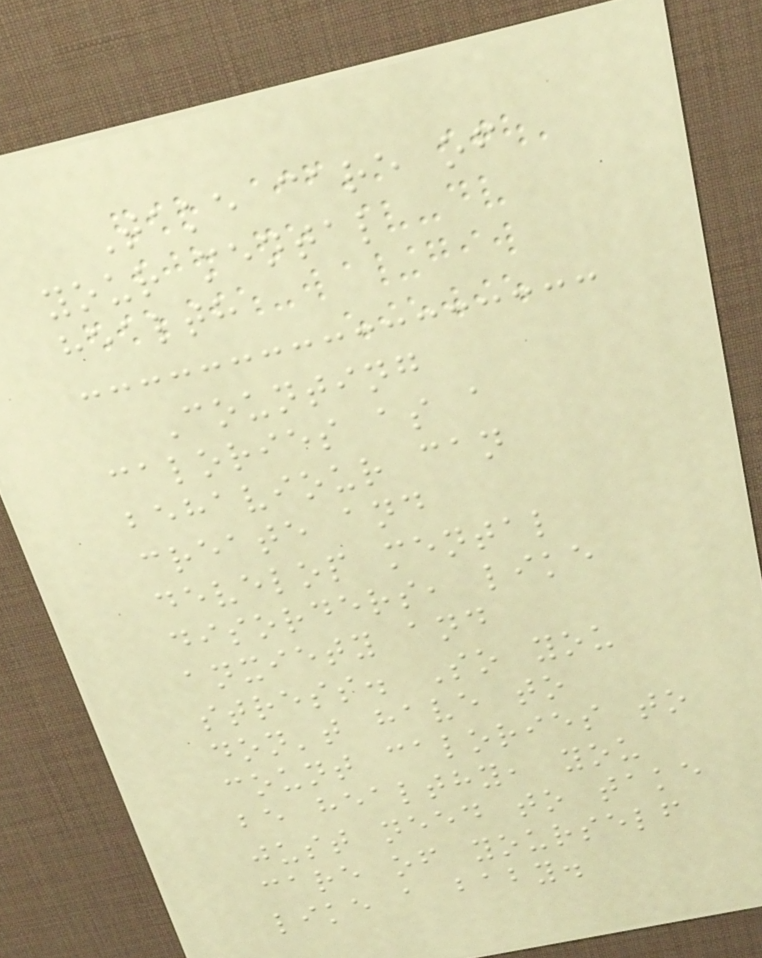Take care of
your mental
health
Counting
calories as a
behaviour can
create and
develop mental
disorders, like
anxiety and
stress. So you
don't have to
count calories to
be healthy, you
just need to take
care of yourself
like a baby.
